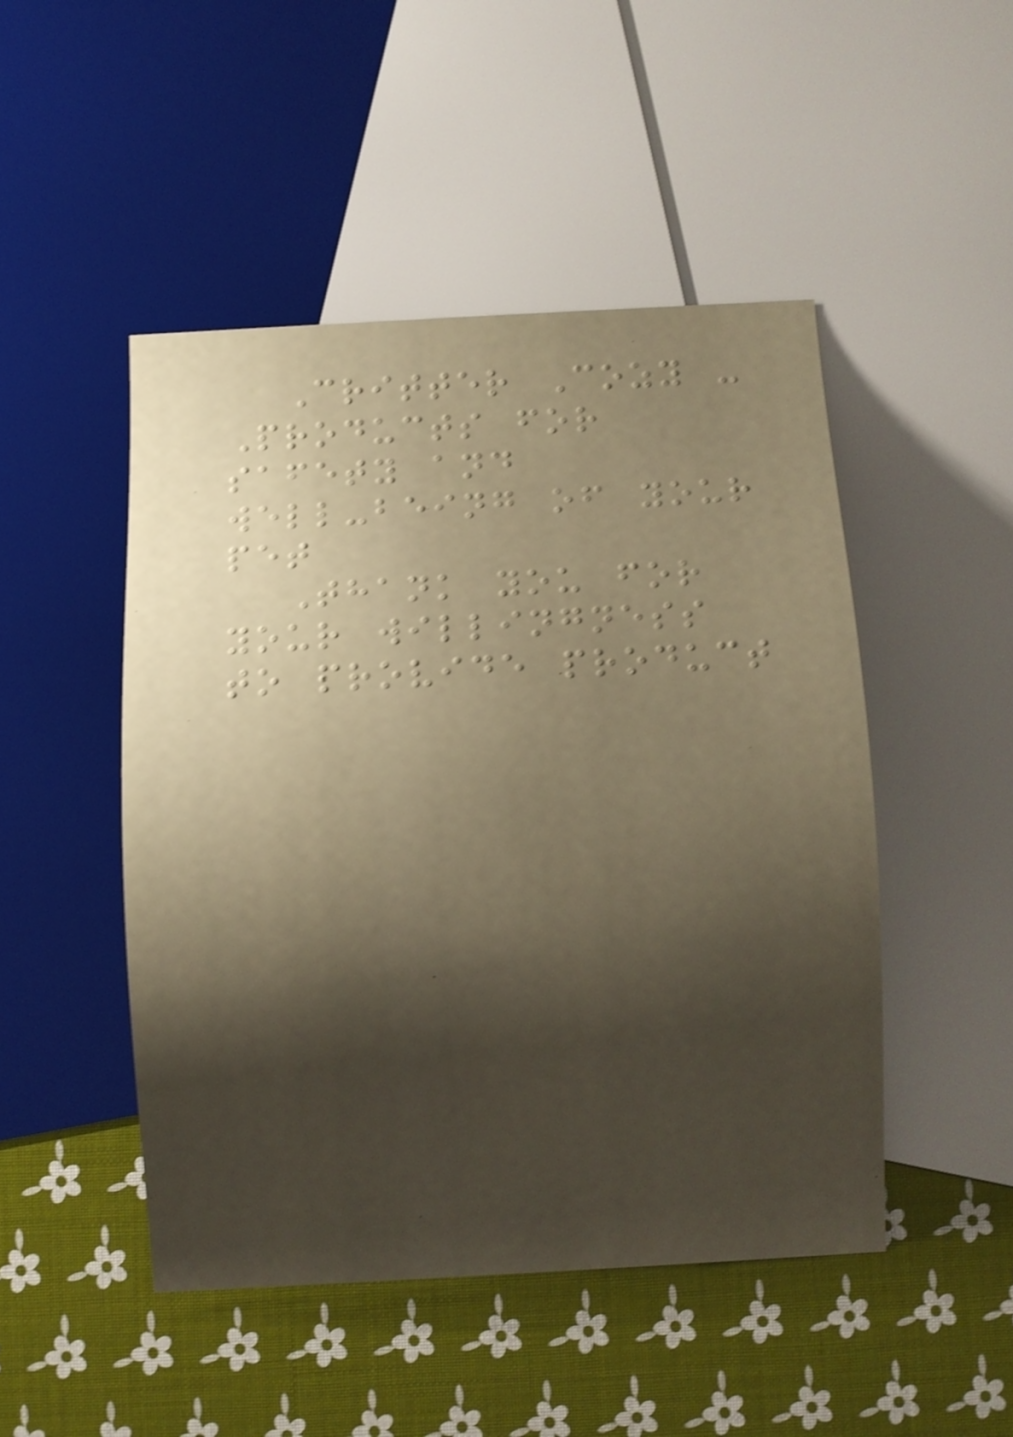Critter Cozy -
Products for
safety and
well-being of your
pet
Thank you for
your willingness
to provide product
